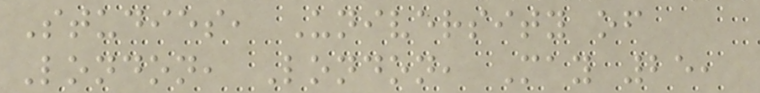Studies, University of
London, London, May 25,
